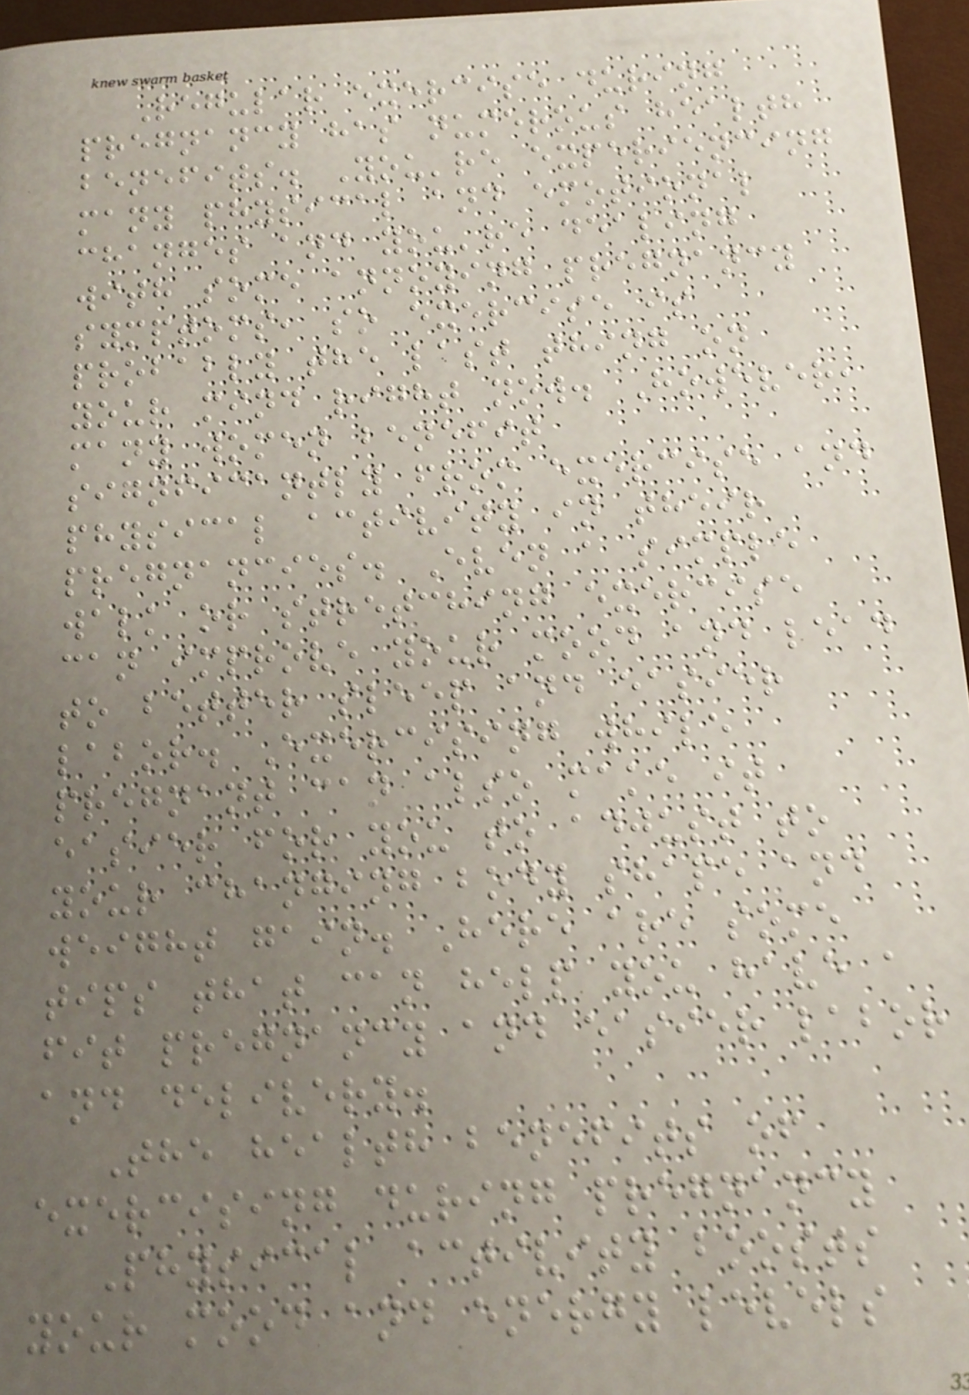Regular exercise during
pregnancy has numerous health
benefits. You're experiencing
many physical and emotional
changes and you're dealing
with some annoying pregnancy
symptoms, so exercise is
probably the last thing on
your mind right now. However,
many women benefit
signficantly from exercise and
physical activity in their
pregnancies. Even a simple
walk or stretching exercise
can improve your mood and lead
to better sleep and easier
labor. Exercising while
pregnant can also make it
easier for you to adjust to
your changing body shape and
weight gain. Here are some
tips that can help you have a
fit pregnancy and easier labor
and delivery.
The health benefits of
exercising during pregnancy
Physical activity boosts
your mood and energy levels
